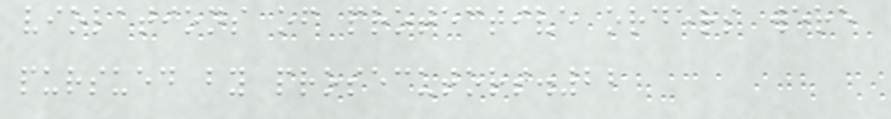violations of protective orders were
pursued by prosecutors.22
